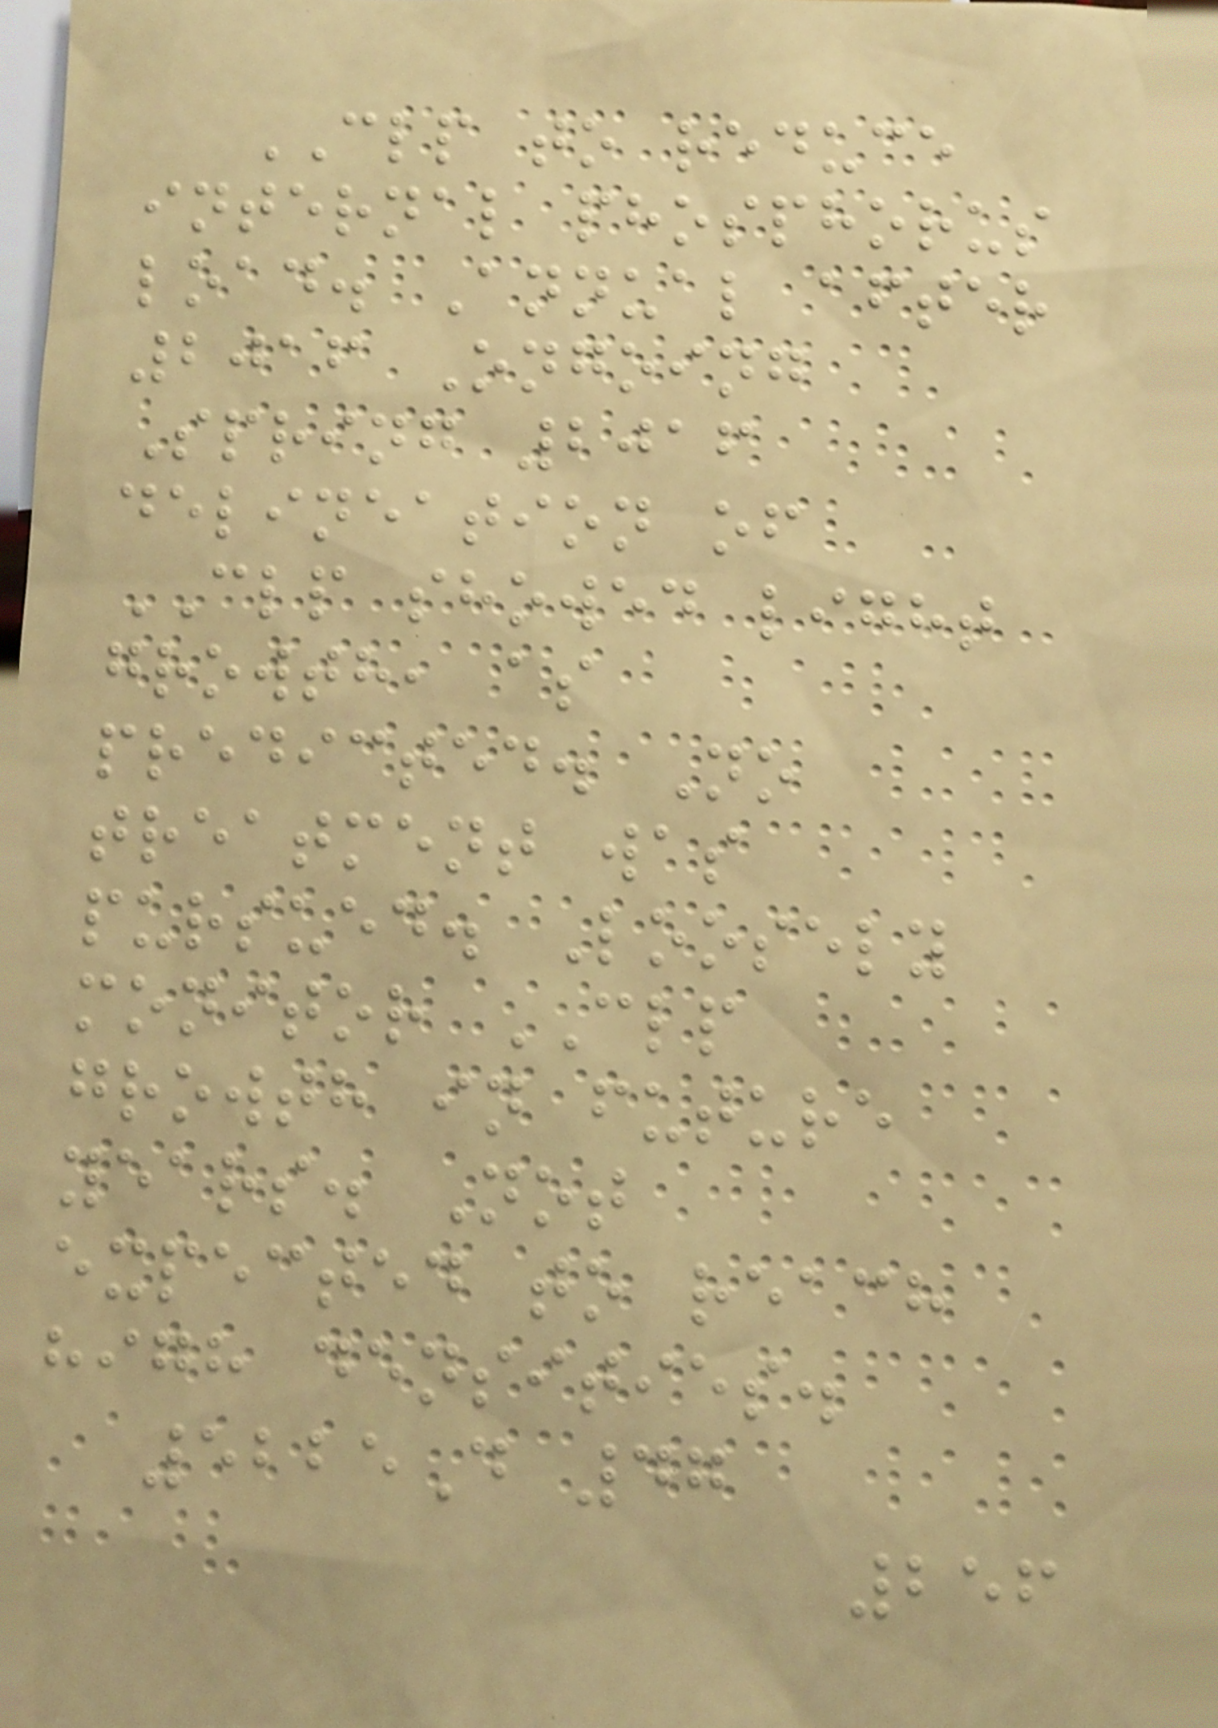CLP to reduce
internal phosphorus
load. Annual after
2016 Ongoing
Spring 2016
delineation of
CLP showed light
growth, as
predicted. No
treatment was
pursued. Loosely
monitor CLP
growth in future
years. Not
expected to reach
high densities.
5225D 47
256
